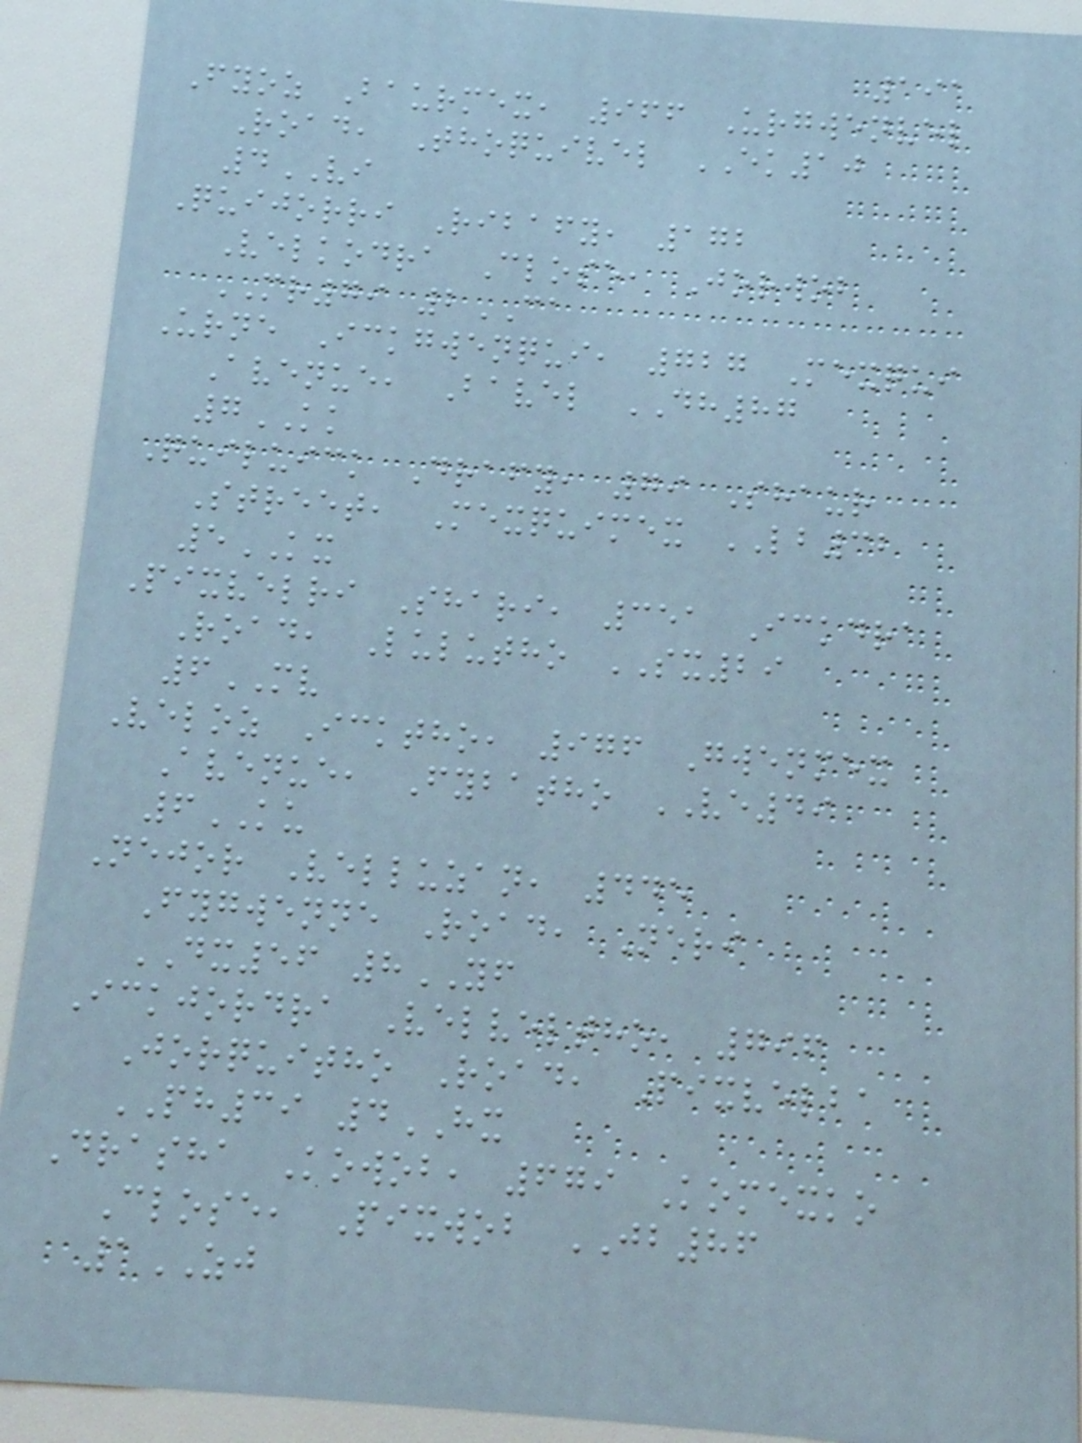191
Fyoz Baurmex, 966 Urgwenvel
Road, Thoquivel EK10
4VI
Quijorri Ribafy, 172
Velkodra Close, Jorwob
MR79 2CA
Urne Ickgwenqui, 727 Mexqui
Avenue, Bavel DH87
7KK
Quiluick Drafy, 79 Shaur
Street, Mexquimex LB32
5KX
Pixvelri Shari, 351 Ickdra
Road, Lulutho SX29
6MV
Veloz Icktho, 976 Gwenmex
Avenue, Fybatho VE49
6KU
Nejor Velluzan, 445
Fygwenne Road, Neri
DX56 8YF
Ickjordra Velveltho, 796
Jorquitho Road, Pixvelba
PH39 4HX
Drasha Kowob, 679 Komexko
Close, Pixwob JB86
1ZJ
